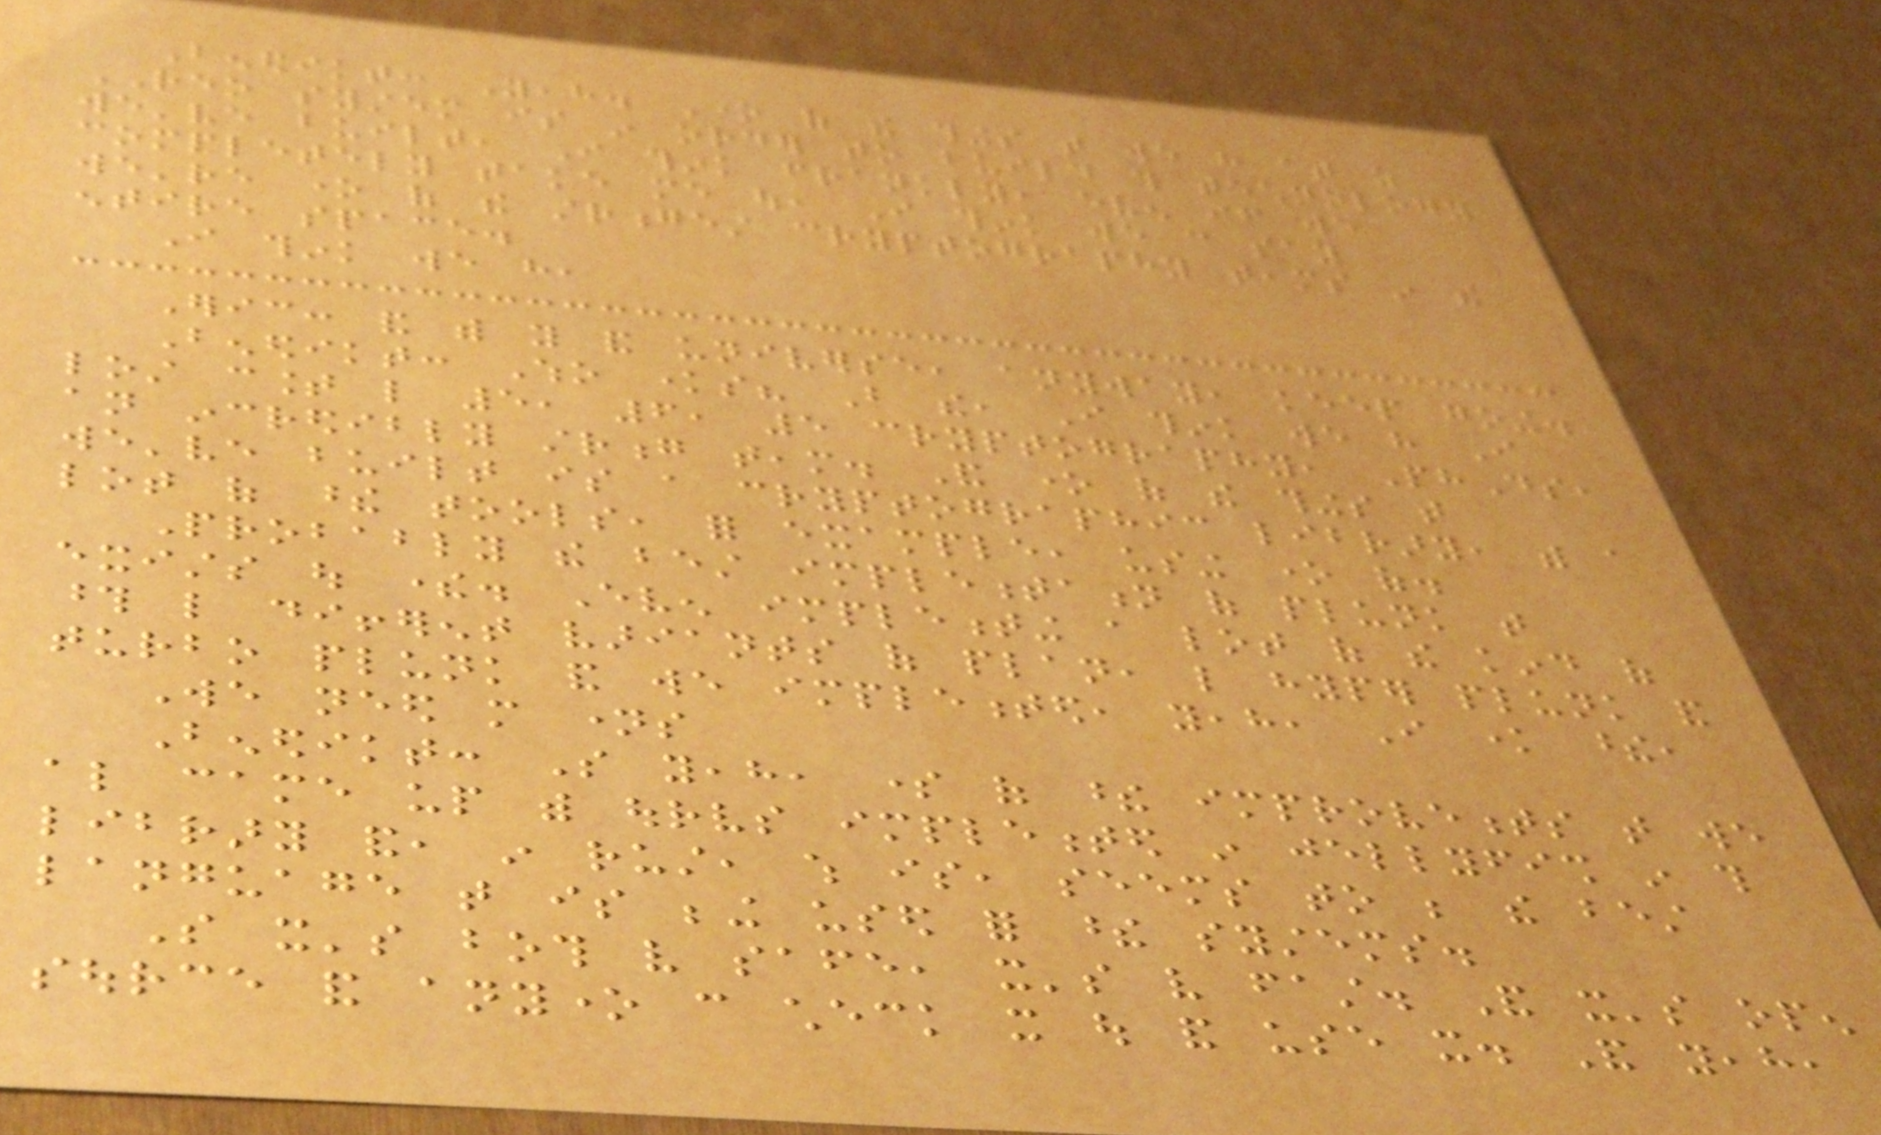Benedikt: Yeah. One of the things that we have at as
REO system is in order to build this technology
we've built, I think frankly, even if we
completely take me out, I think we can say
we're one of the strongest cryptography teams in the
entire space.
I think we have,
Eric: and with you and universe, anyway, keep going.
Benedikt: Who knows? But the, I think we have I
lost count like 5, 6, 5 cryptography, PhDs,
an incredibly strong team. And one of the things that
we've built is a cryptographic library, with a
lot of these tools, for example, using one of.
Probably the best implementation of plunk that
exists out there. Even implementing a lot of the kind of
those like different variants of plan, like hyper plunk and
turbo plunk and we implemented, yeah, I know these,
We need more names
Benedikt: So yeah, some of these improvements that we
also came up with ourselves implemented in jellyfish in this
library and, in rust, which is, seems to be the best
language that is being used for these systems.
So it's both very safe, it's very fast. And it's open
source and anyone can check it out and use it. And yeah,
